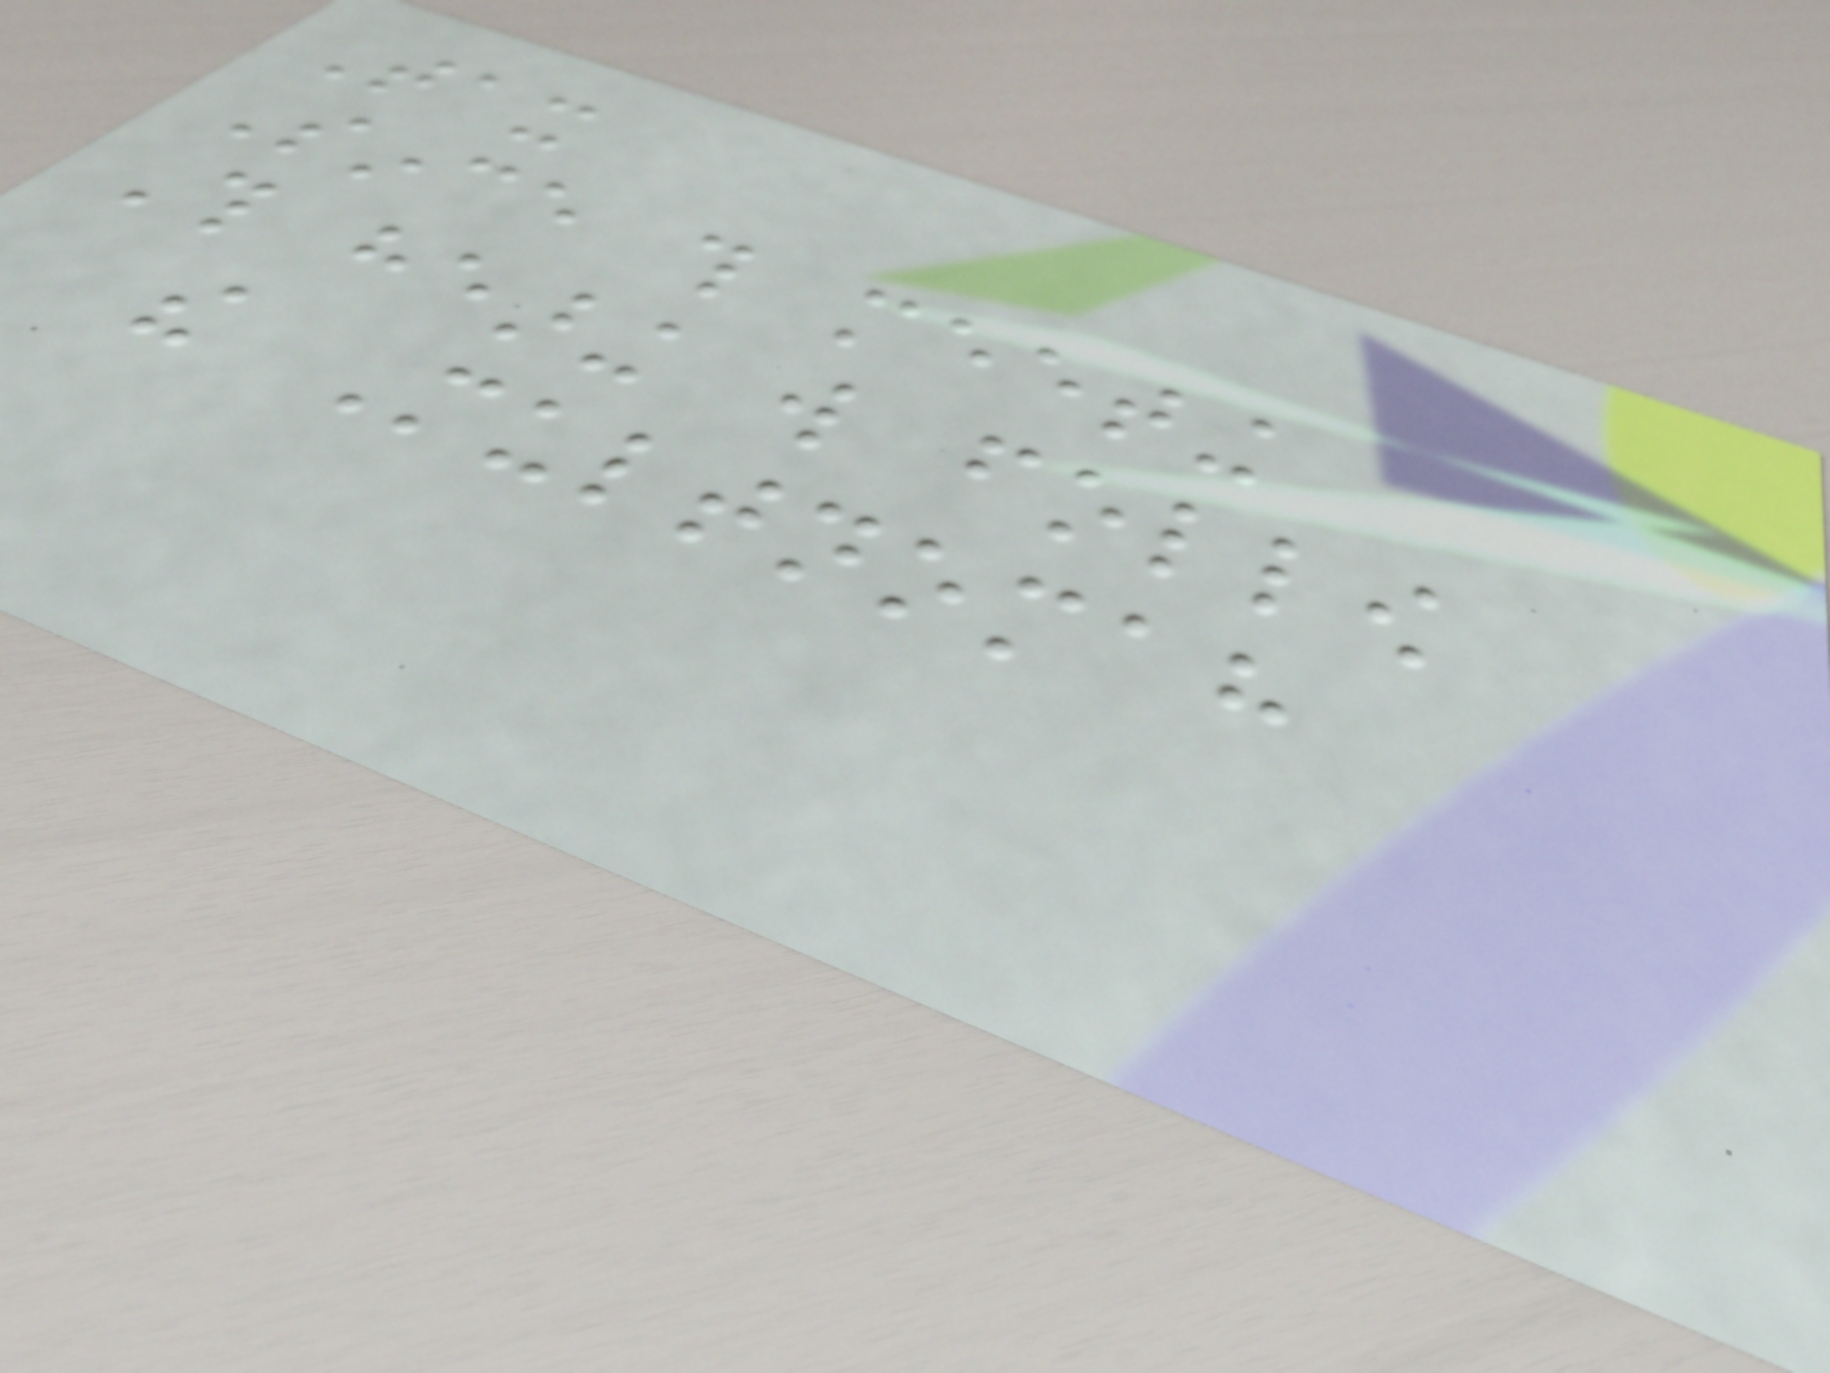Tax
Since this meeting
This hearing will follow
the Multnomah
